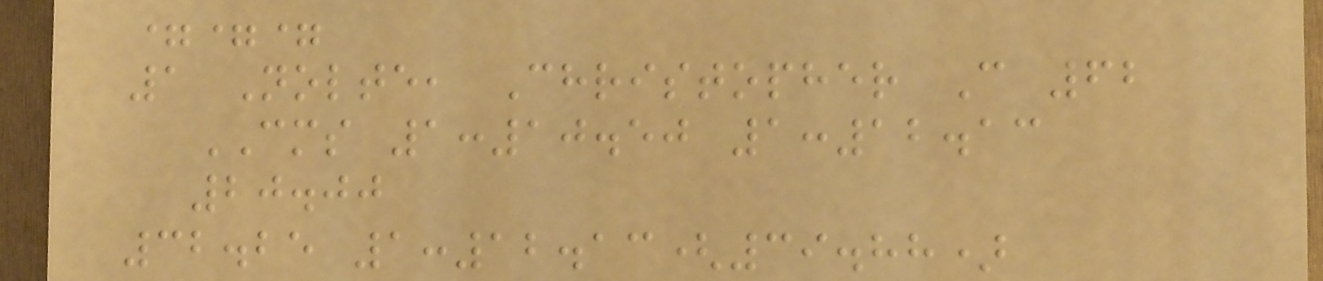===
1 Nolte, Christopher C 62
CMS 1:10.50 1:12.13
20.00
32.25 1:12.13(39.88)
